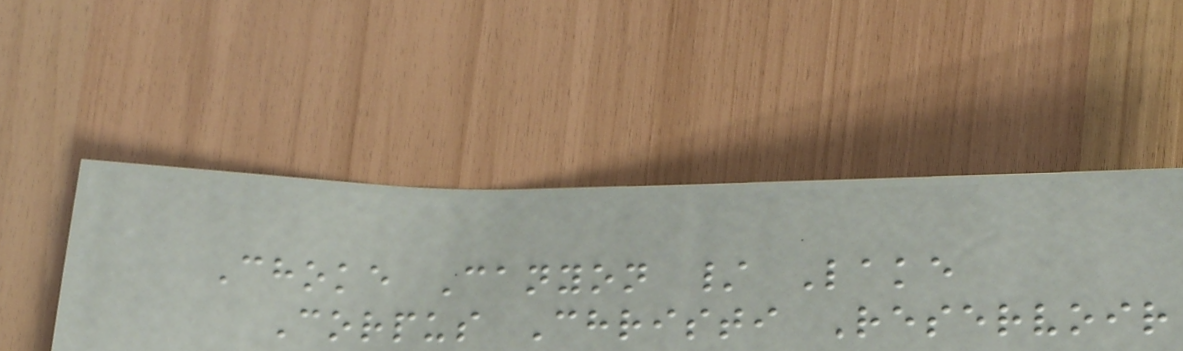Choke Canyon / Lake
Corpus Christi Reservoir
